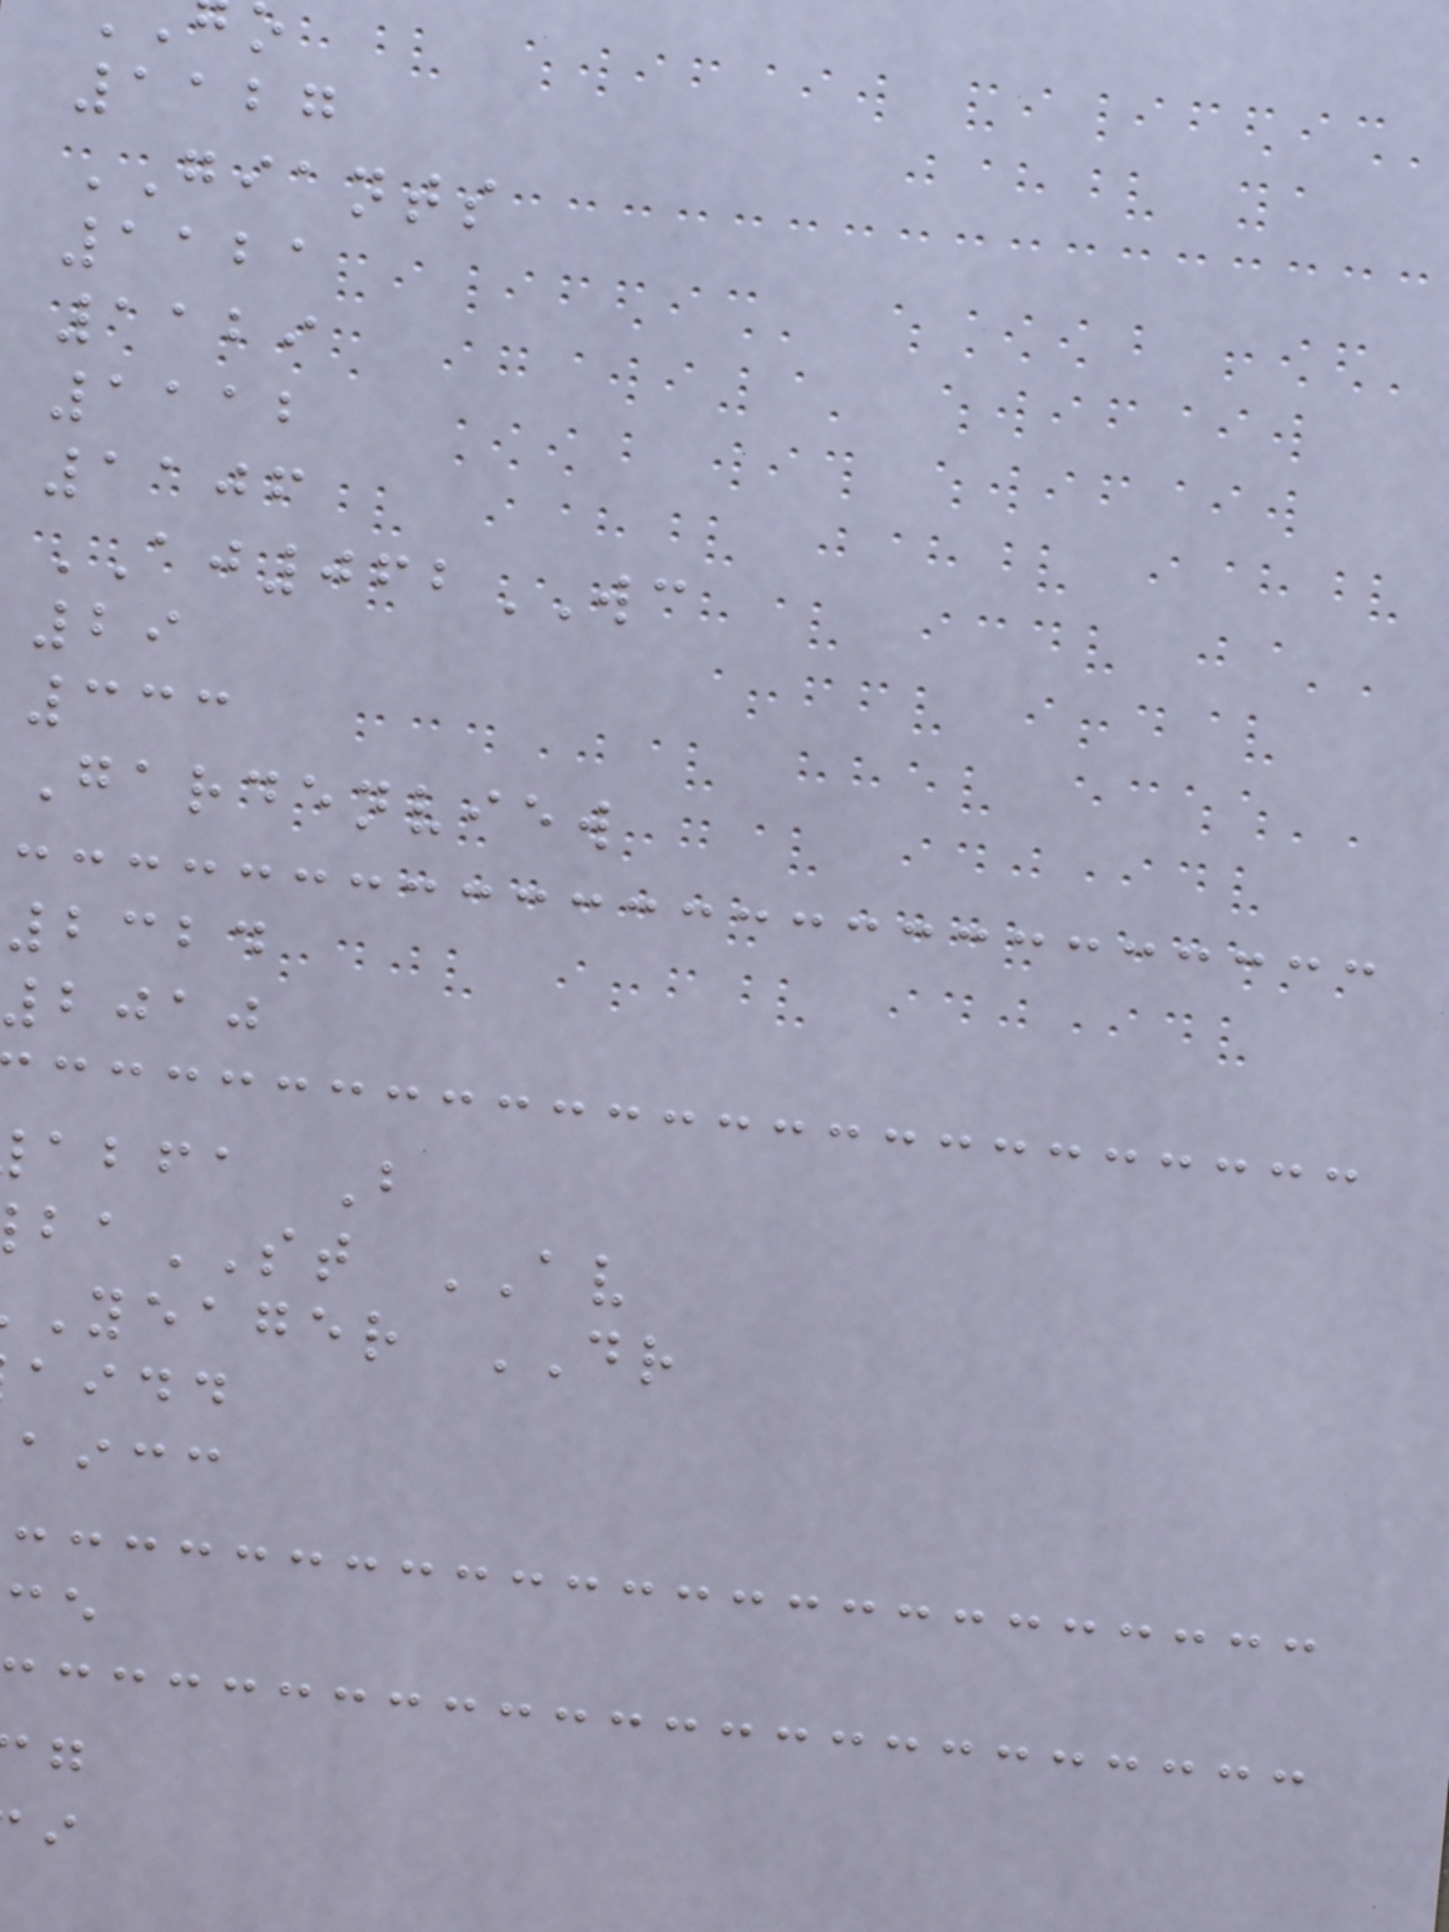1127
GIANTS
1121
1129
1112
1106
AJ062WC
29
333
Gardenview
2324
2010
abfa B
ST AV
yeager DR
aidd
aicc
